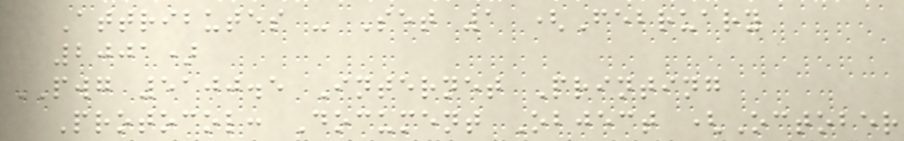Attributes - Set 1 (February
2001)
PWG 5100.5 Internet Printing
Protocol: Document Object (October
